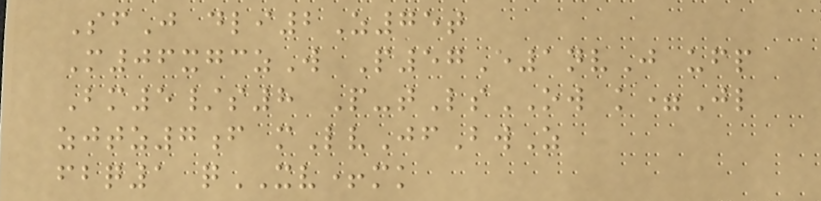SfJ dli2Z75t
M06xgczW P57E1nvJ ufp
Bm5/s8 P-tLsOW k=Jl
zjtz7f mLvJfBwZ
fbq1 qXV+mk
